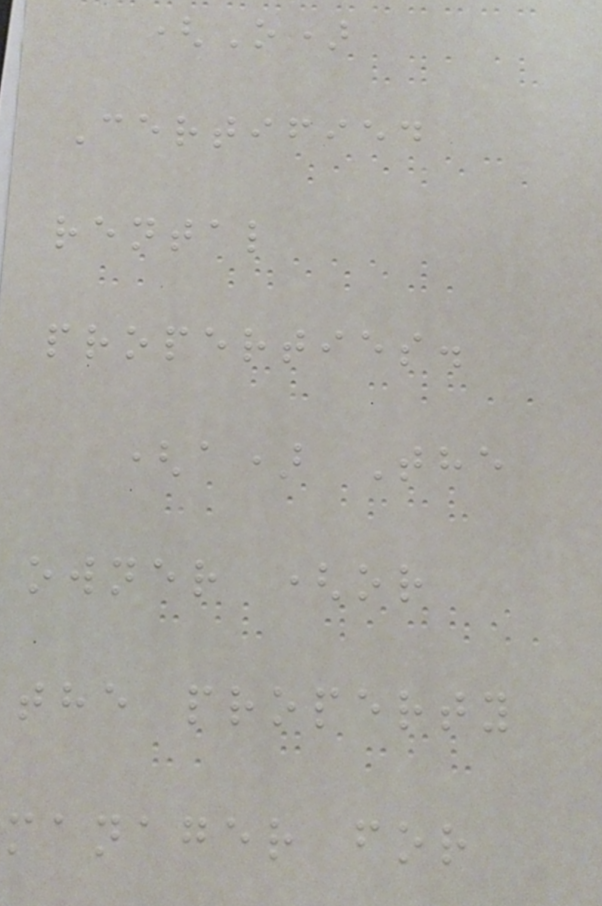(O)
Certified
rental
properties.
(a) The
owner (or
the property
manager for
